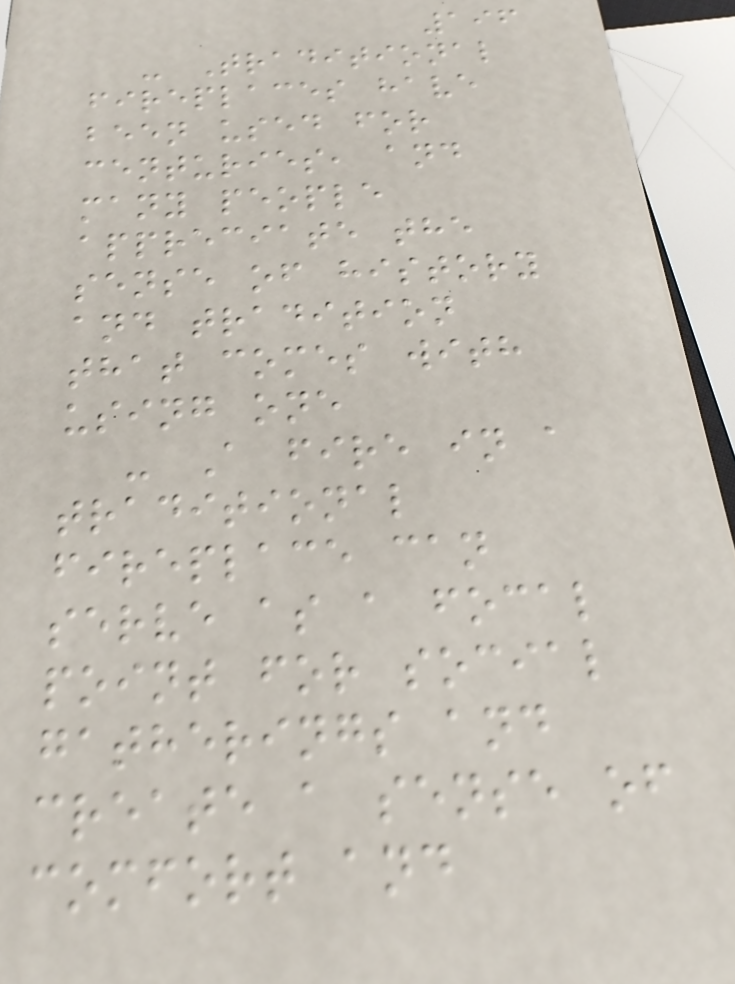196
- Traditional
fireplaces have
been used for
centuries, and
many people
appreciate the
sense of history
and tradition
that comes with
using one
- A fire in a
traditional
fireplace can
serve as a focal
point for social
gatherings and
create a sense of
comfort and
